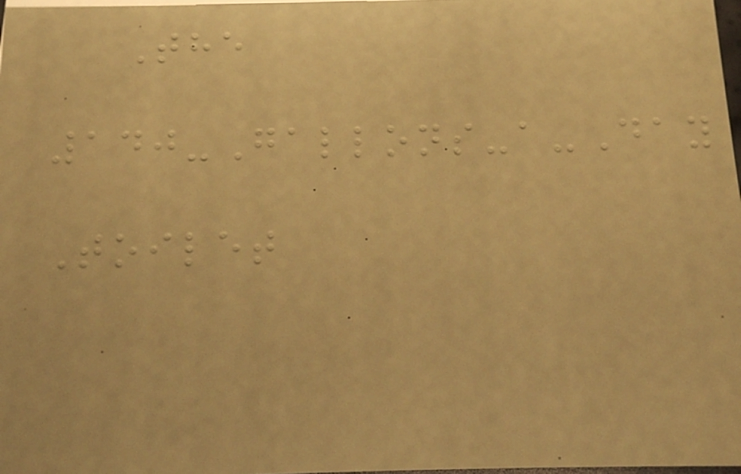The
140-Gallons-a-Day
Toilet
